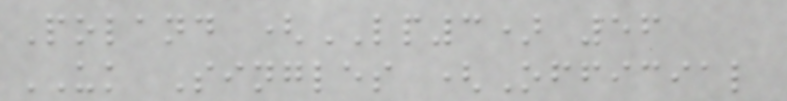Poland (LP3) 56
UK Singles (Official
